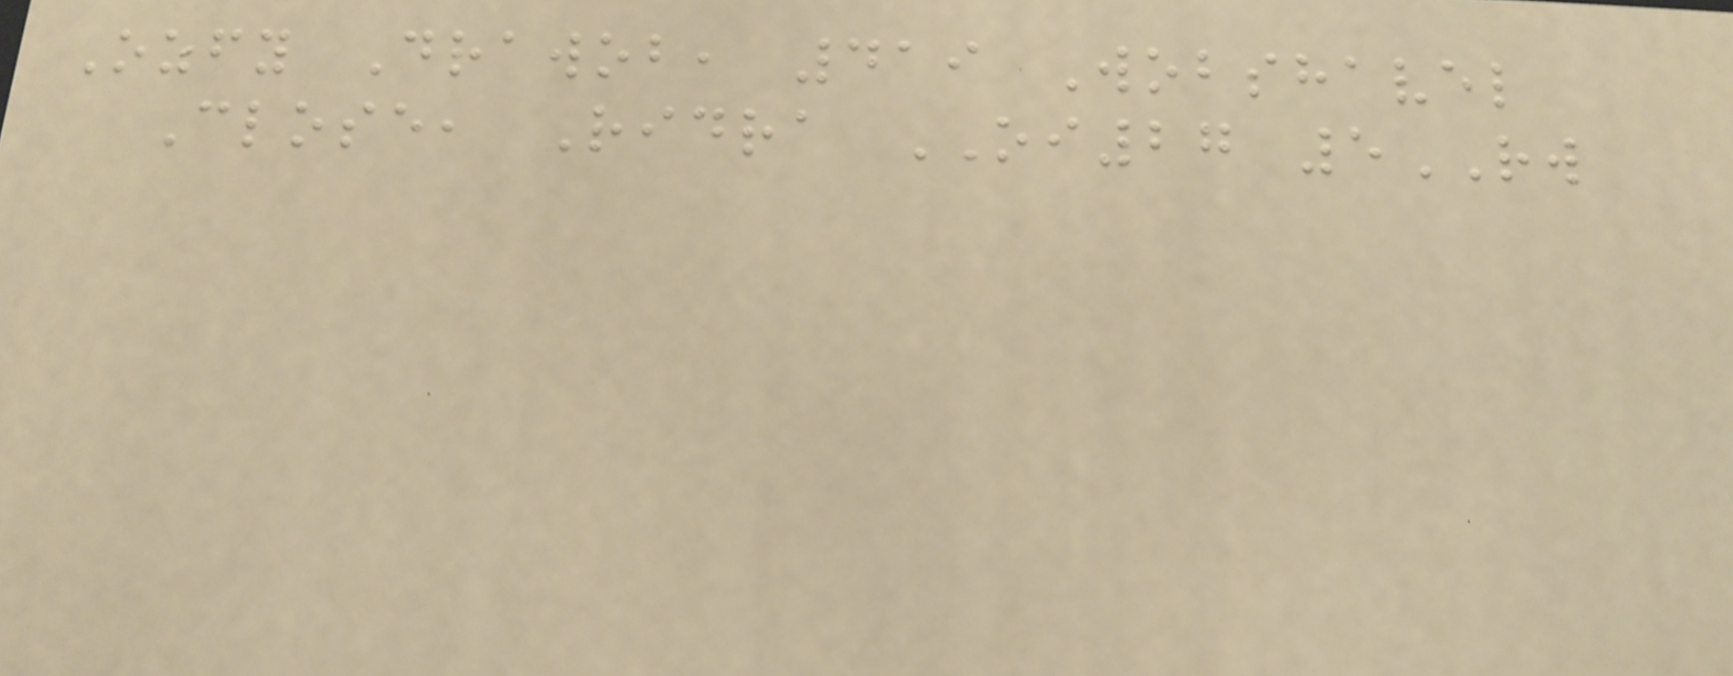Ozfy Drawob, 419 Wobshavel
Close, Ridra OI27 5RW
